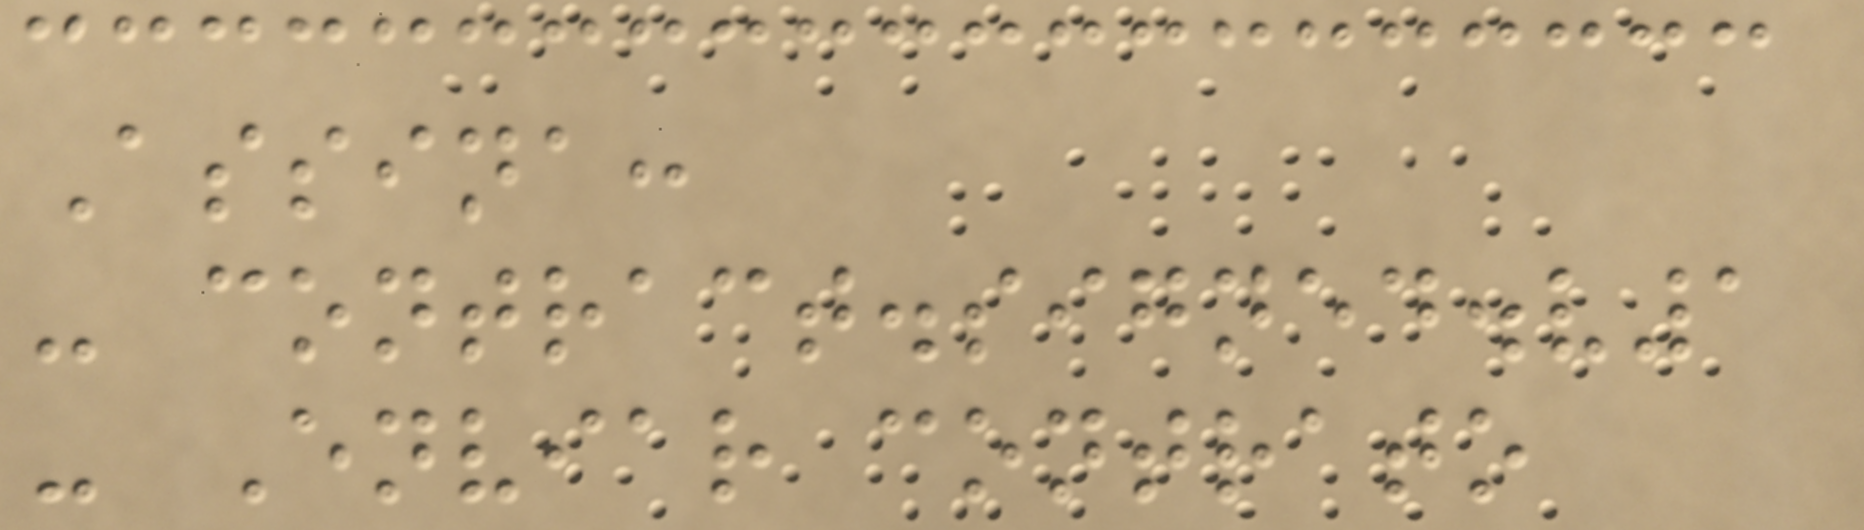Assina:
- contract.signed.v1
- Enviar contrato
